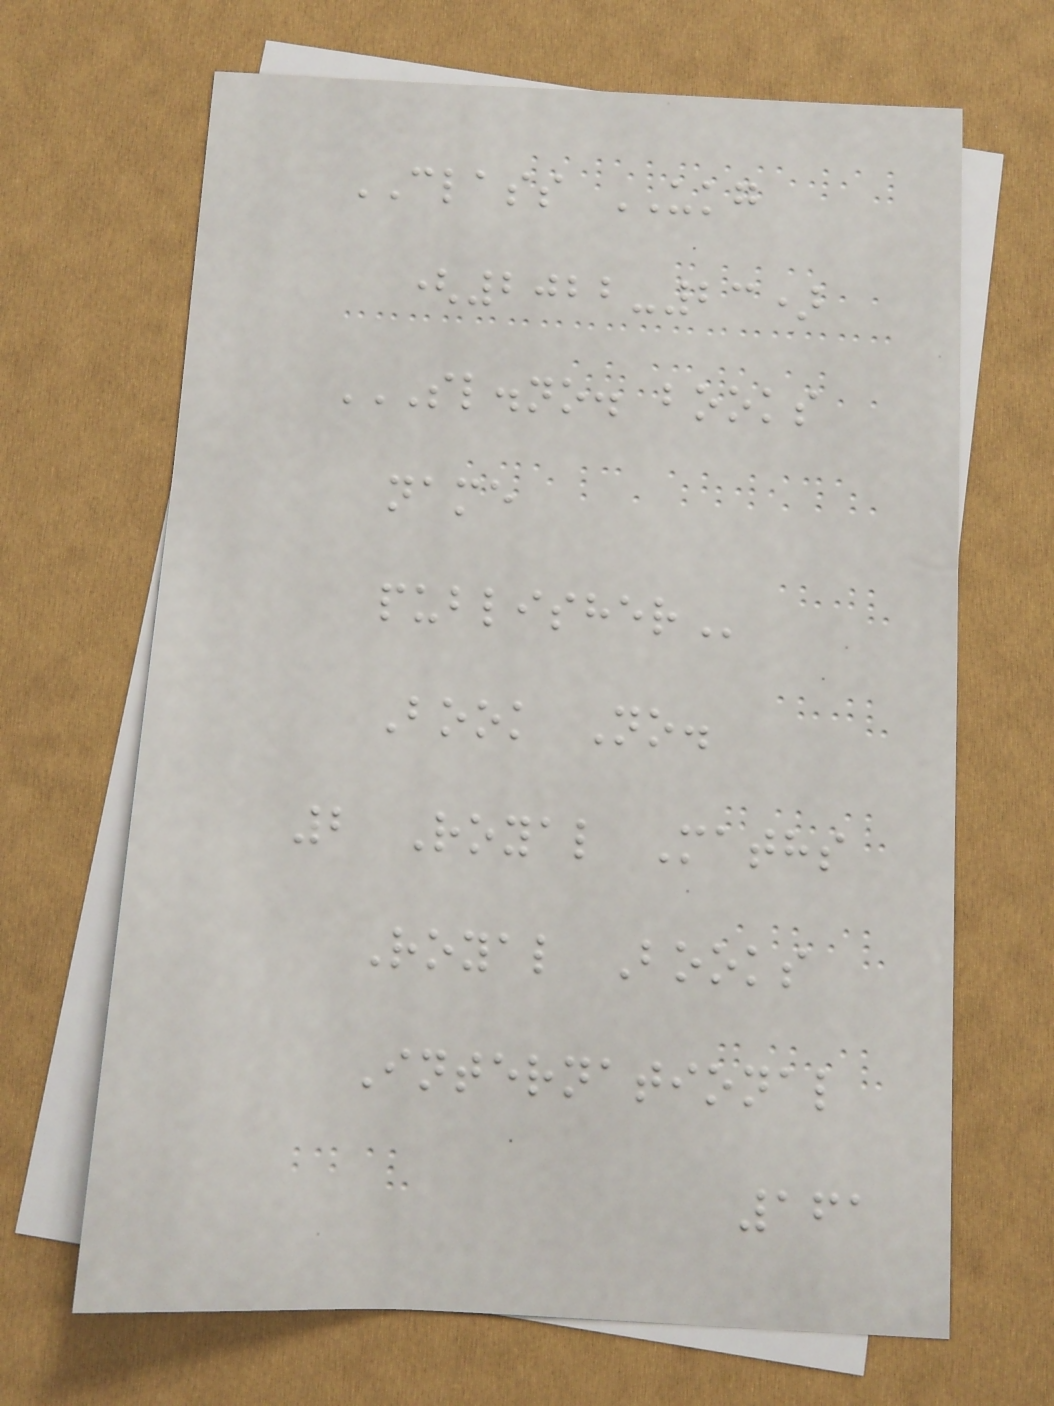CLASS UKG
(2022-23)
SL.NO. BOOKS
NAME
PUBLISHER
Book No.
2 Royal Maths
Royal Books
International
161
